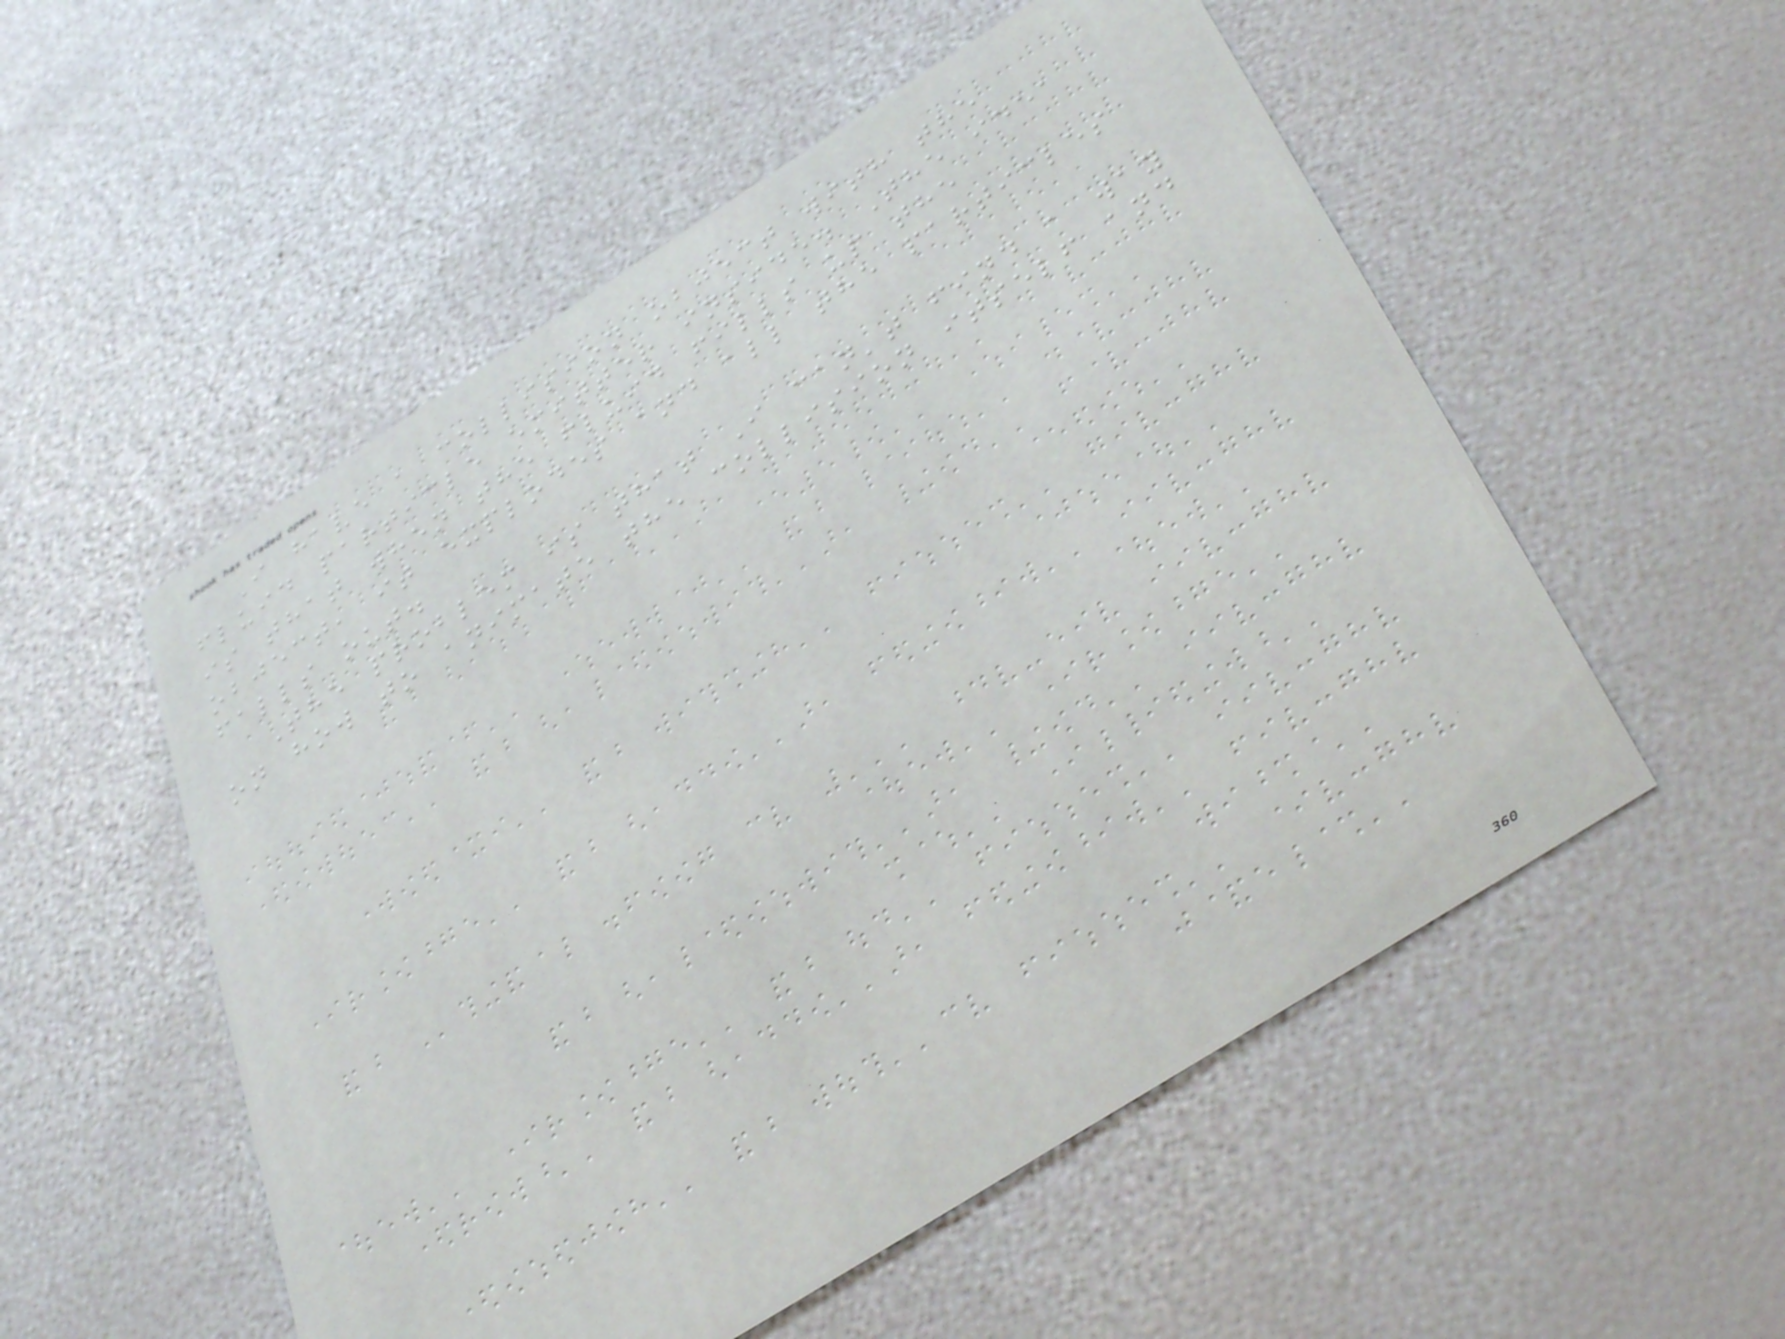I have a collision object with the
fluid particle emitter inside. The idea
is that when the fluid fills up the
object, it explodes and all the particles
falls out.
The problem is that I can't find a way
on how to animate the collision itself and
